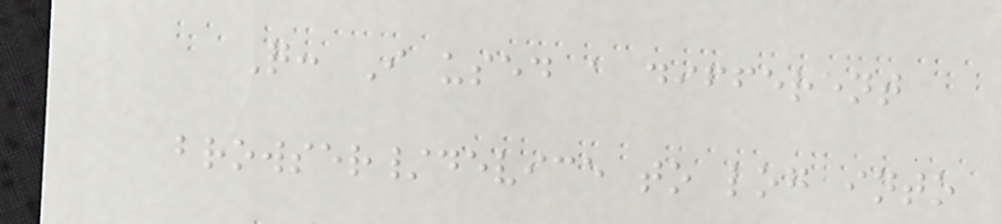Q: I used a different
browser/device to log into
